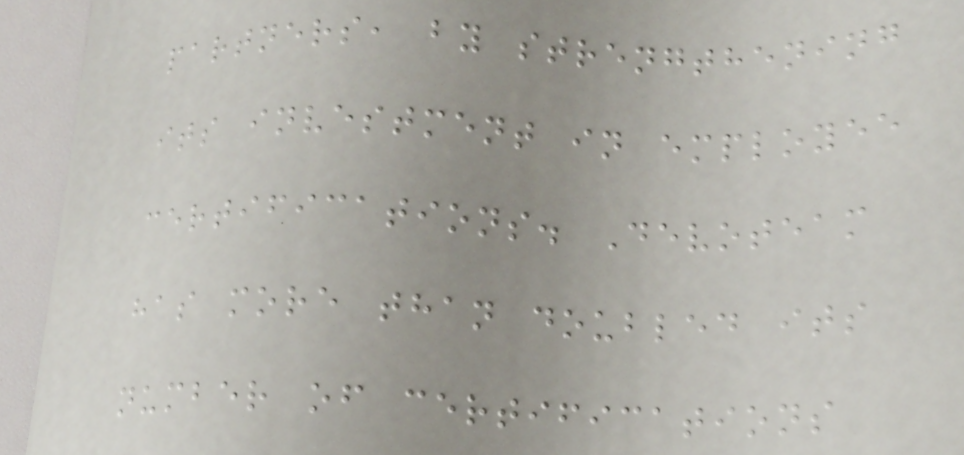partners, by strengthening
its investment in employee
certifications. Devoteam
has more than doubled its
number of certifications
